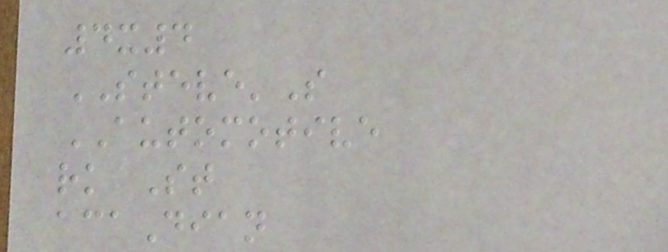4x4
STEVE'S
AUTOMOTIVE
rk St
acaDian
